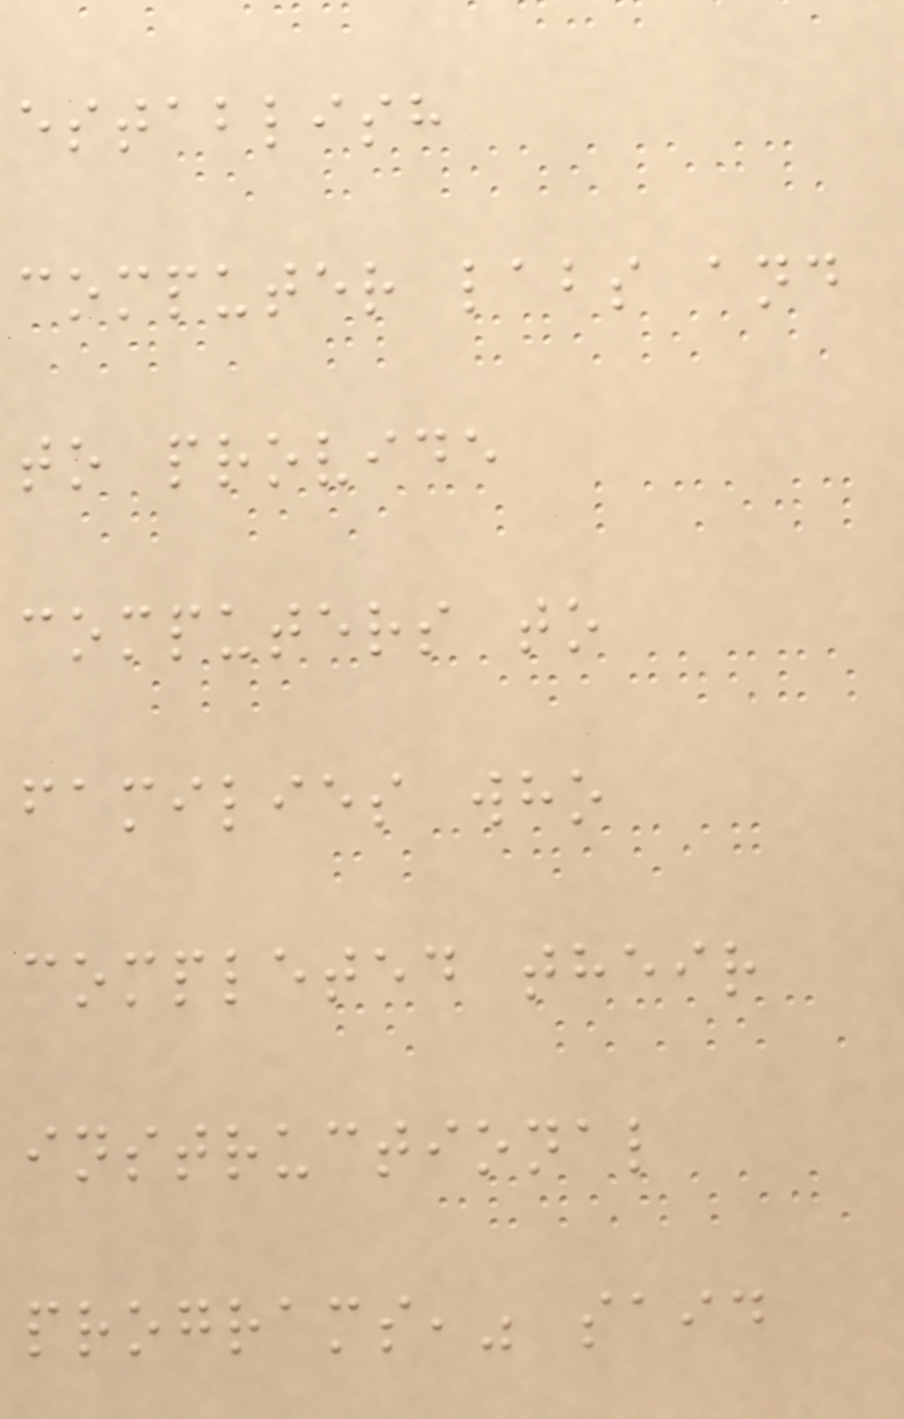establish
computer labs and
to provide
computers to
families who
completed their
instructional
programs," said
